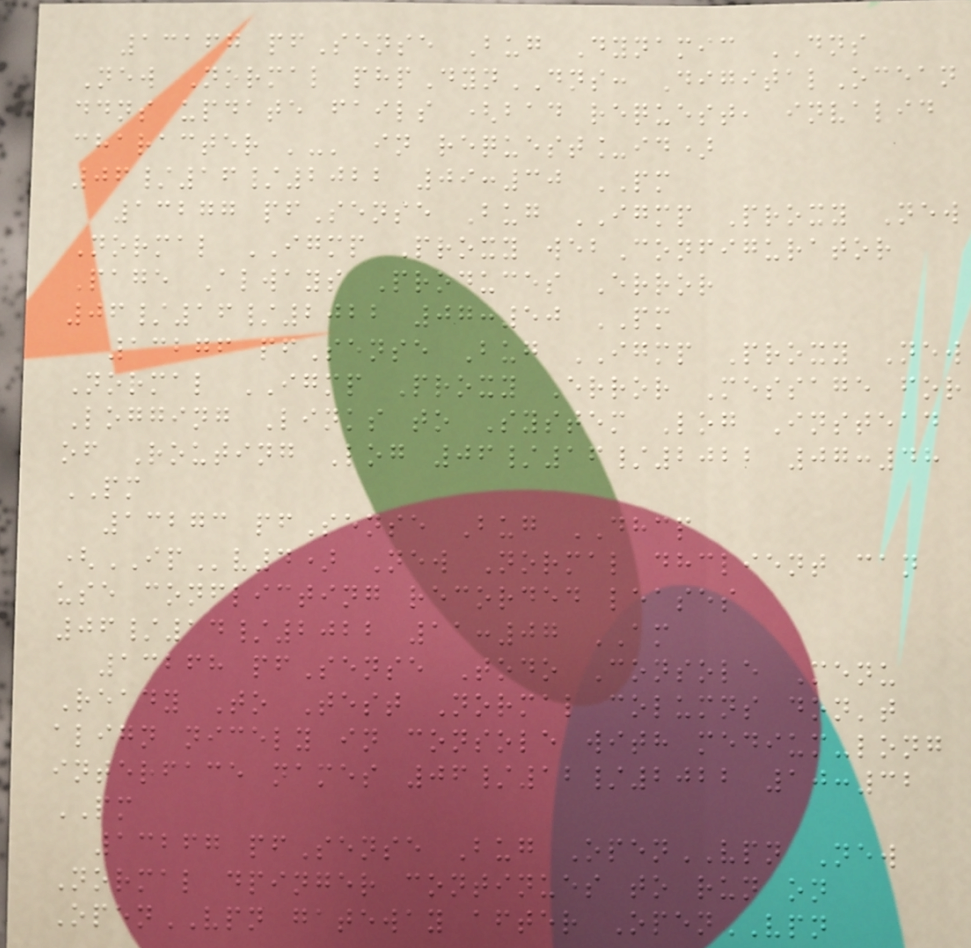13167 pfSense Bug Dynamic DNS
New Normal phpDynDNS: DigitalOcean
ddns update fails (bad request, invalid
character '-' in request_id)
06/16/2022 09:30 PM
13277 pfSense Bug IGMP Proxy New
Normal IGMP Proxy webConfigurator
Page Always Produces Error
06/16/2022 07:50 PM
13276 pfSense Bug IGMP Proxy New
Normal IGMP Proxy Error Message for
Logging Links to System Log Instead
of Routing Log 06/16/2022 07:48
PM
13273 pfSense Bug DHCP
(IPv4) New Normal dhclient can
use conflicting recorded leases
06/14/2022 11:07 AM
13268 pfSense Todo Console Menu
Ready To Test Normal columns don't
align nicely in console with medium-long
interface names 06/12/2022 10:32
PM
13267 pfSense Bug OpenVPN New
Normal dpinger continues to run on
OpenVPN gateway after OpenVPN
